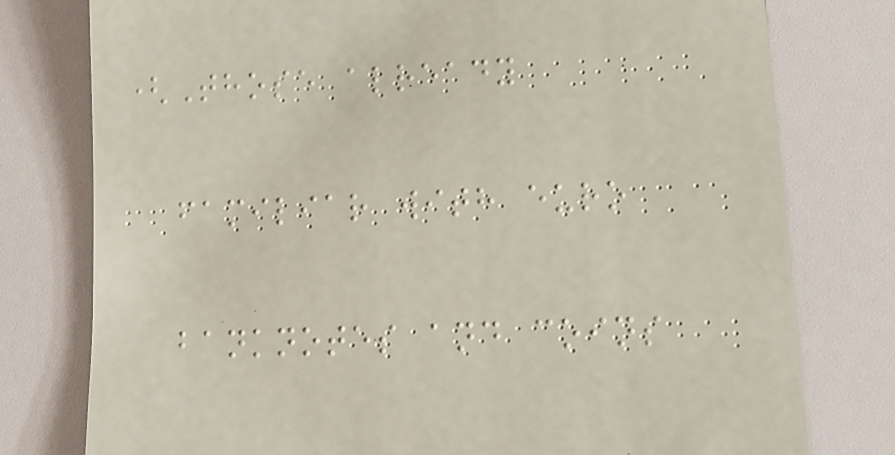(Those already
familiar with euro
banknotes and coins
